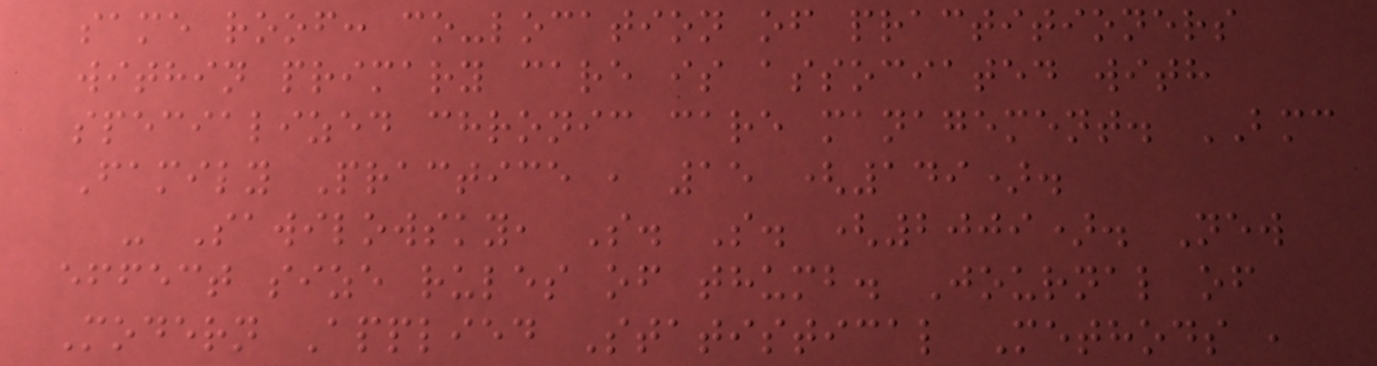same roof: co-location of practitioners
within primary care is associated with
specialized chronic care management. BMC
Family Practice , 15 (149).
- Sawilowsky, S. S. (2009). New
effect size rules of thumb. Journal of
Modern Applied Statistical Methods ,
